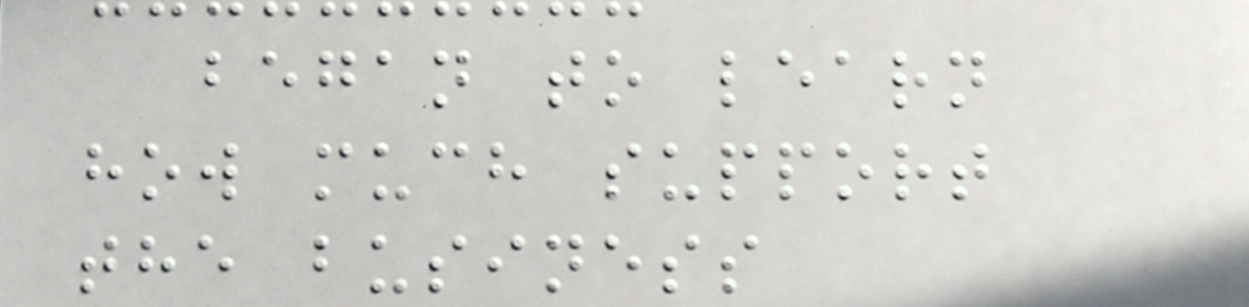began to learn
how much support
the business
